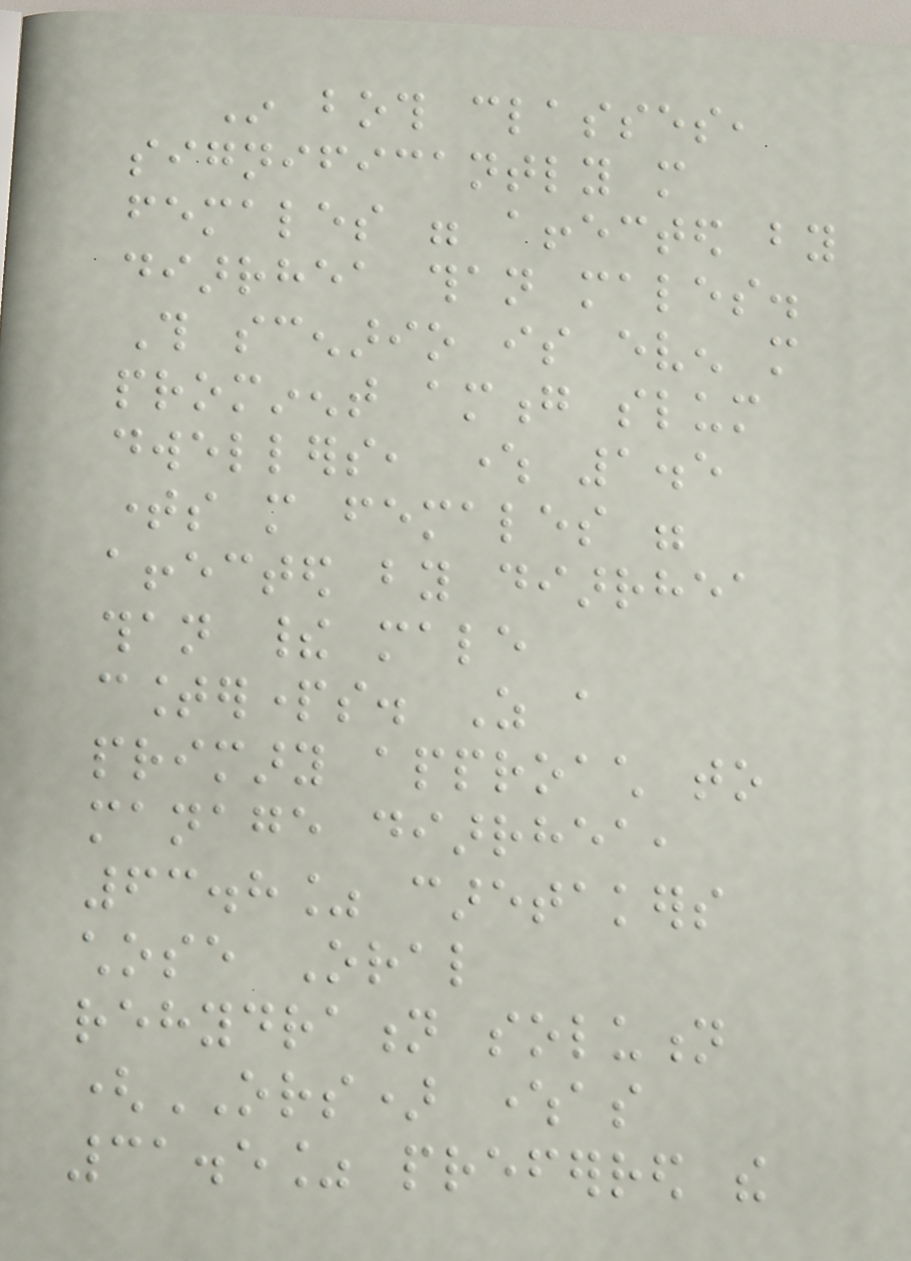In both classes,
significantly more
females were affected by
diarrhea than males.
This scenario is even more
prominent among slum
dwellers, where 1.5
times more females were
affected by diarrhea
than their male
counterparts. As a
primary approach to
manage diarrhea,
63.8% caretakers
chose Oral
rehydration solution
(ORS) whereas
31.5% preferred the
